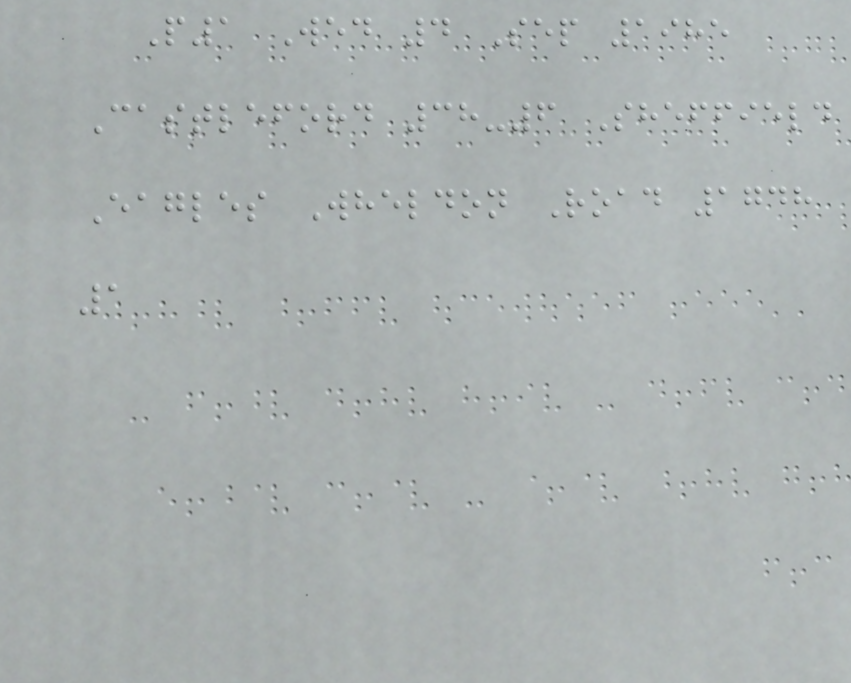P1 Wed 4 Sep 1985
Castleford 38-6 Sheffield
Eagles Wheldon Road 1748
1
